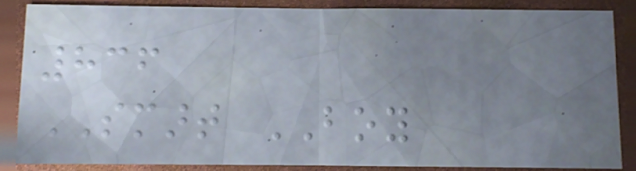836
SMART BOY
